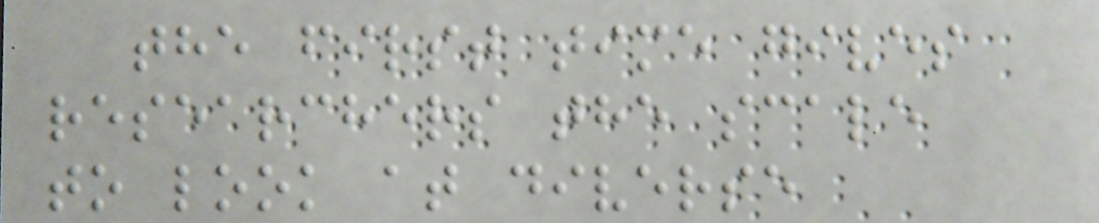the first time gives
researchers the scale
to look at diverse
